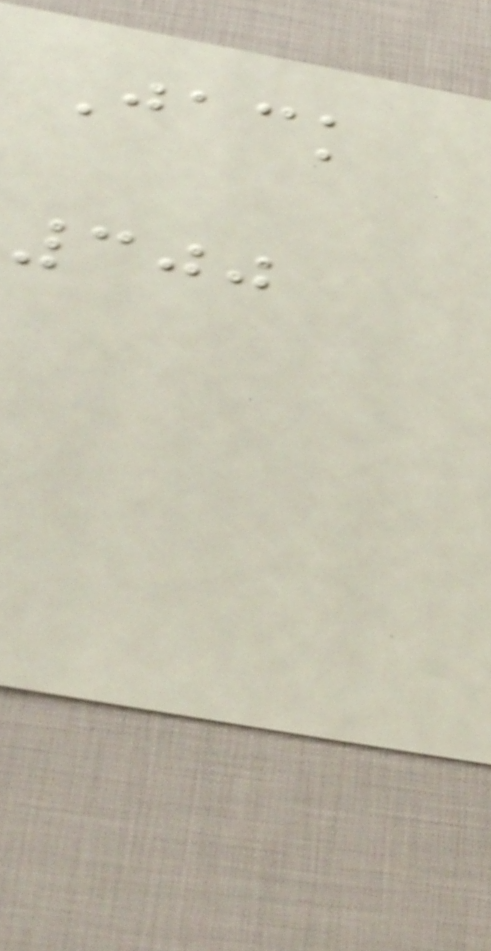Jack
300
